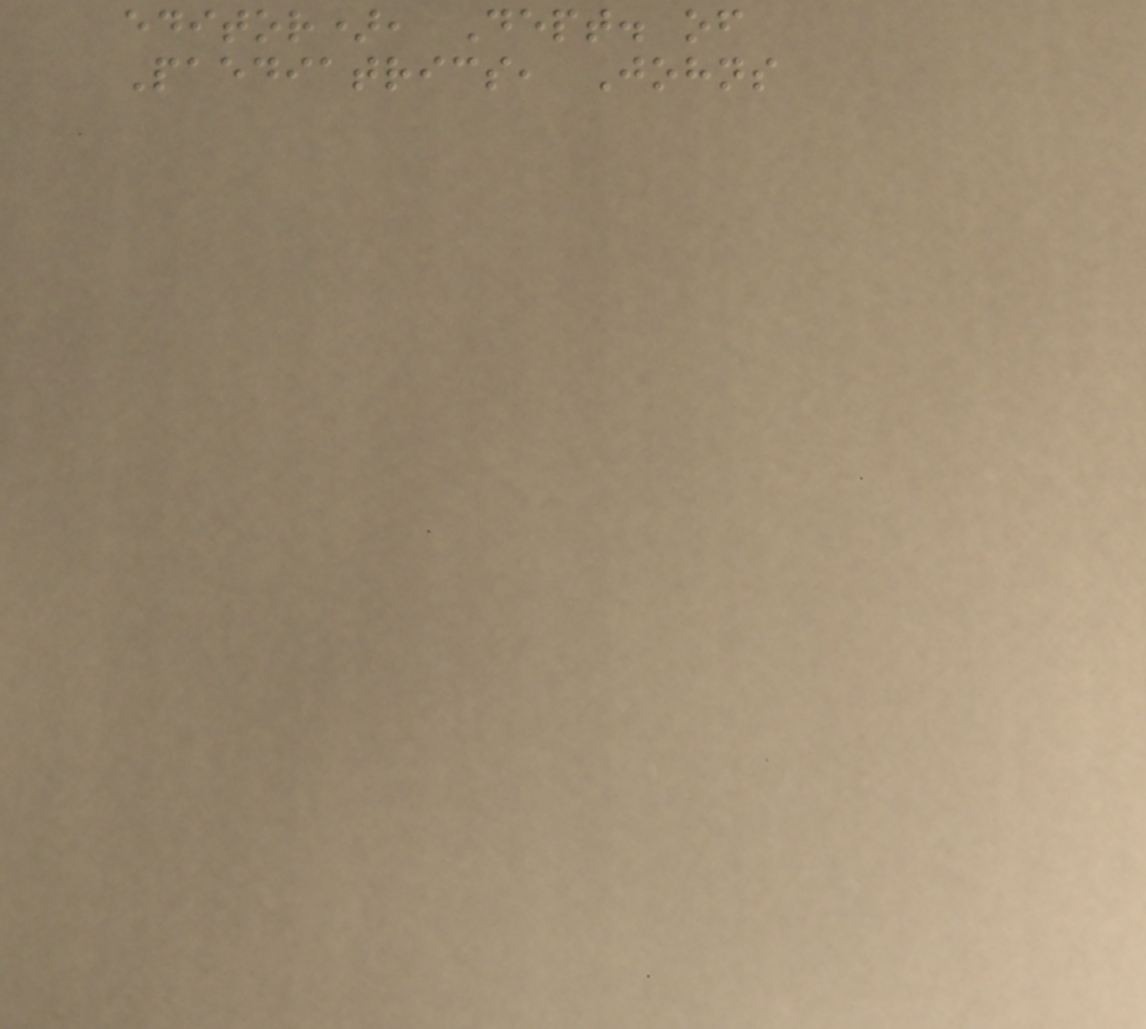editor), Dept. of
Paediatrics, Johns
